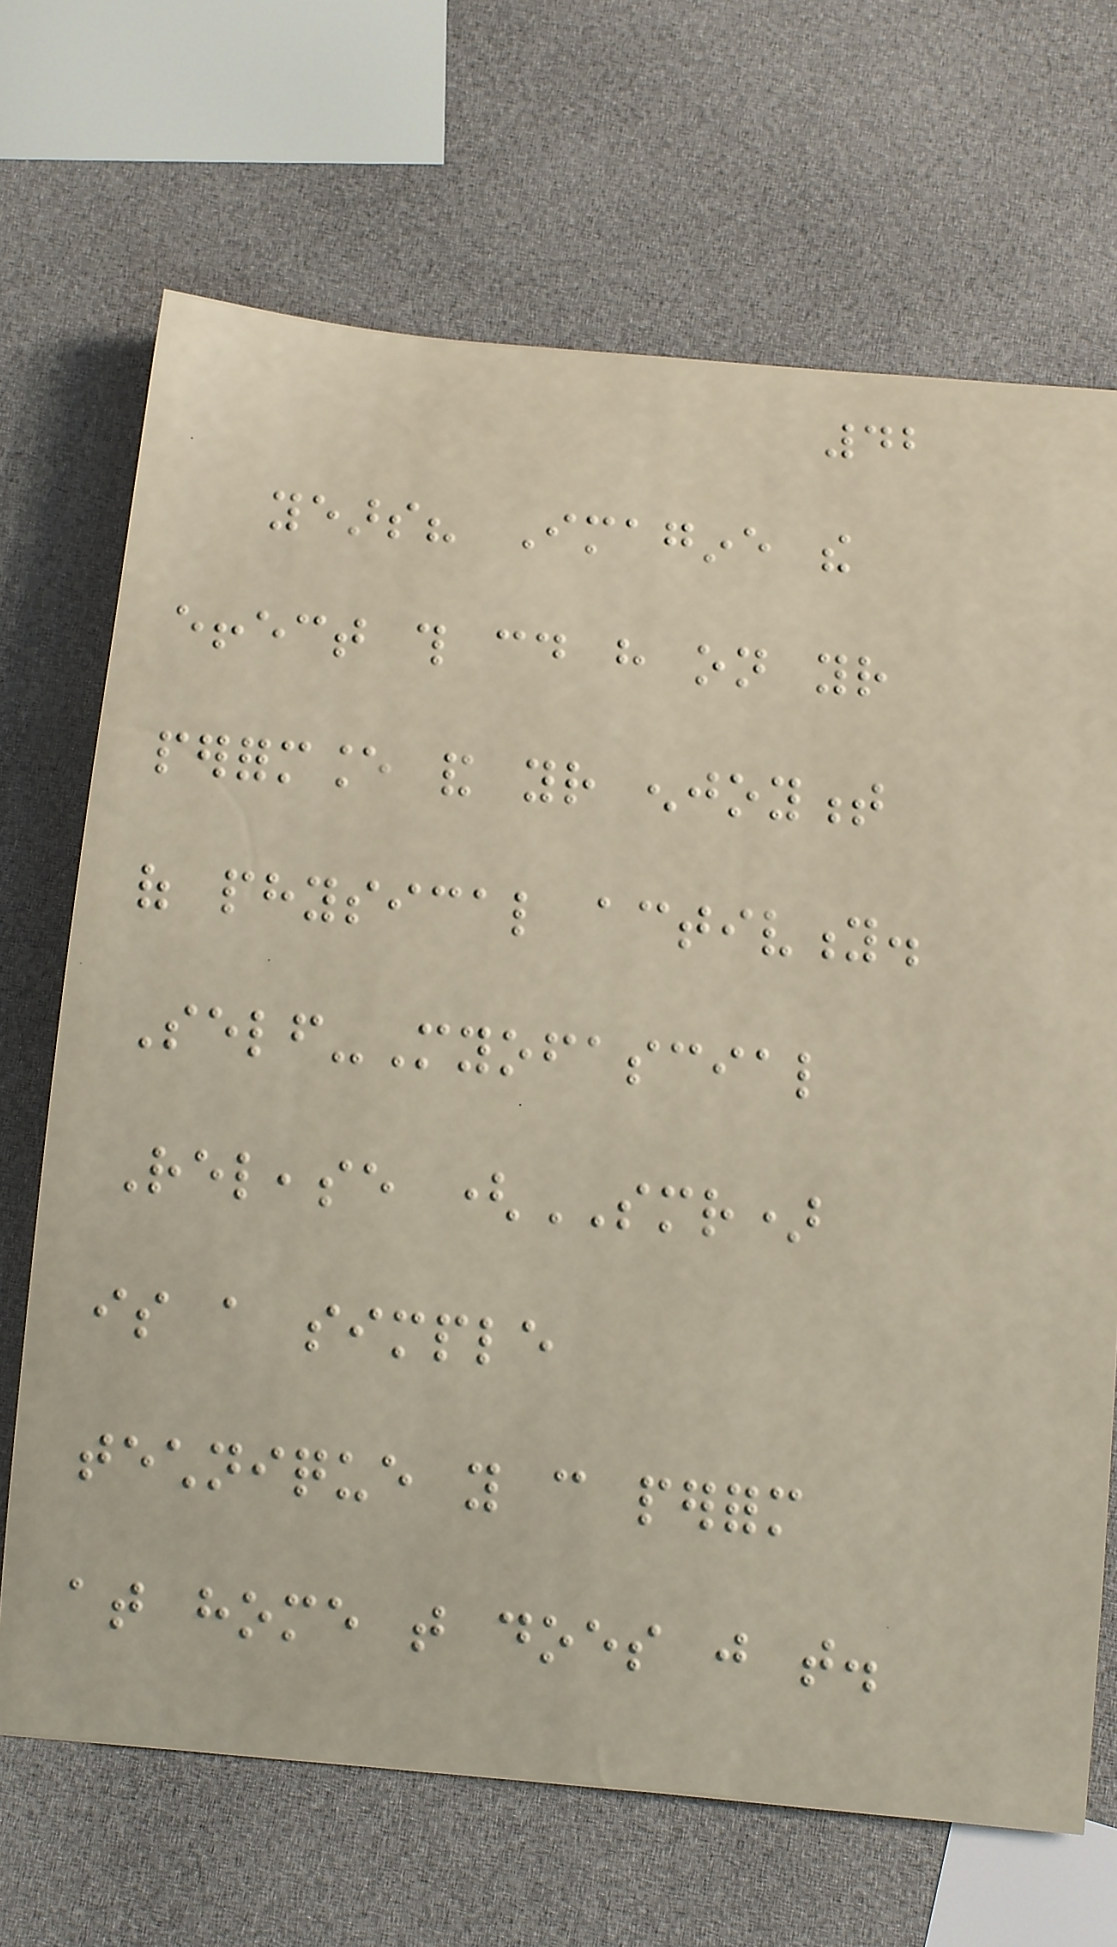42
years? Imagine the
effect this could have on your
performance and your enjoyment
of physical activity.
Self-Myofascial
Release (SMR)
is a simple
technique you can perform
at home that does just that.
